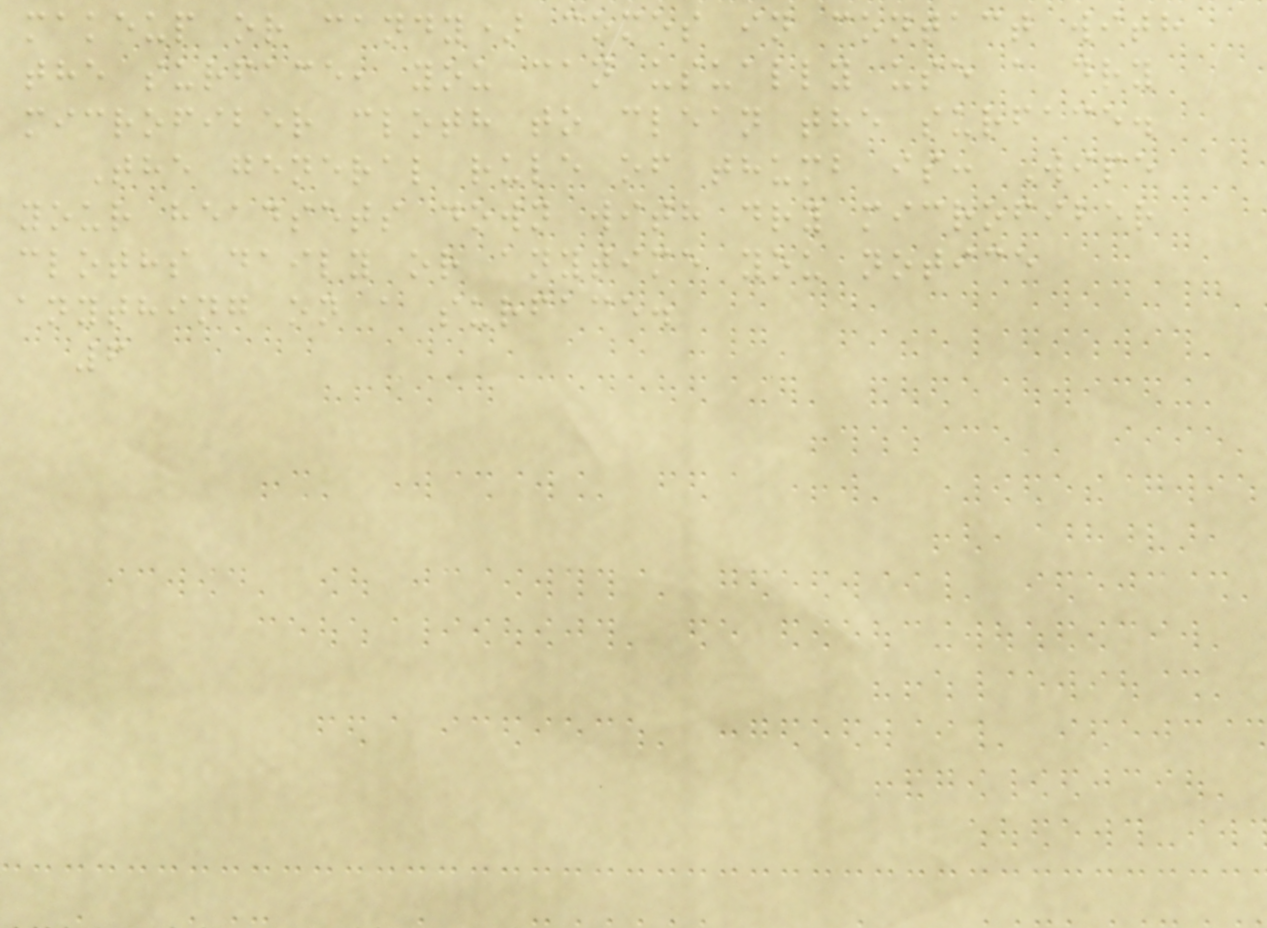makeup or candy) comes in contact with
the surface, you can usually use a dry
microfiber cloth to clean the surface.
The general rule of thumb is: Wipe
your headsets down with dry microfiber
cloths daily or anytime you notice
anything on a surface.
6
